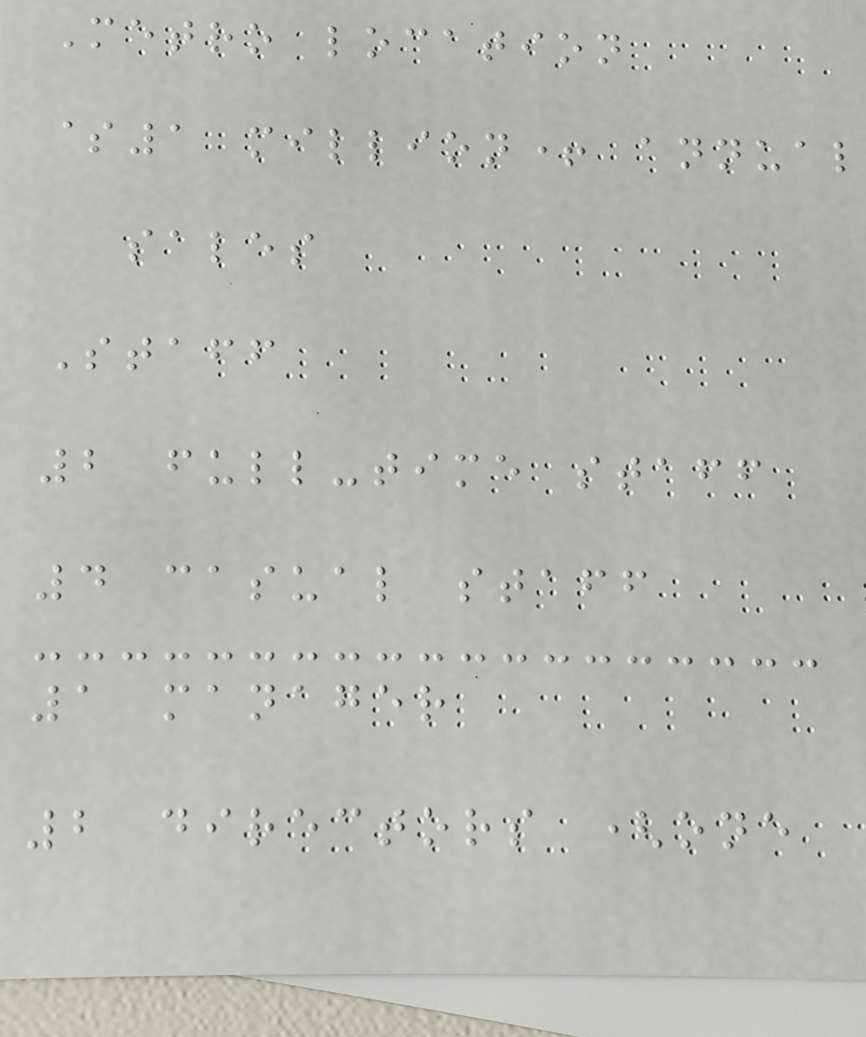Metro location
$1 million+ annual
sales
Staff
2 full-time staff
4 casual staff
1 manager
2 directors (one
